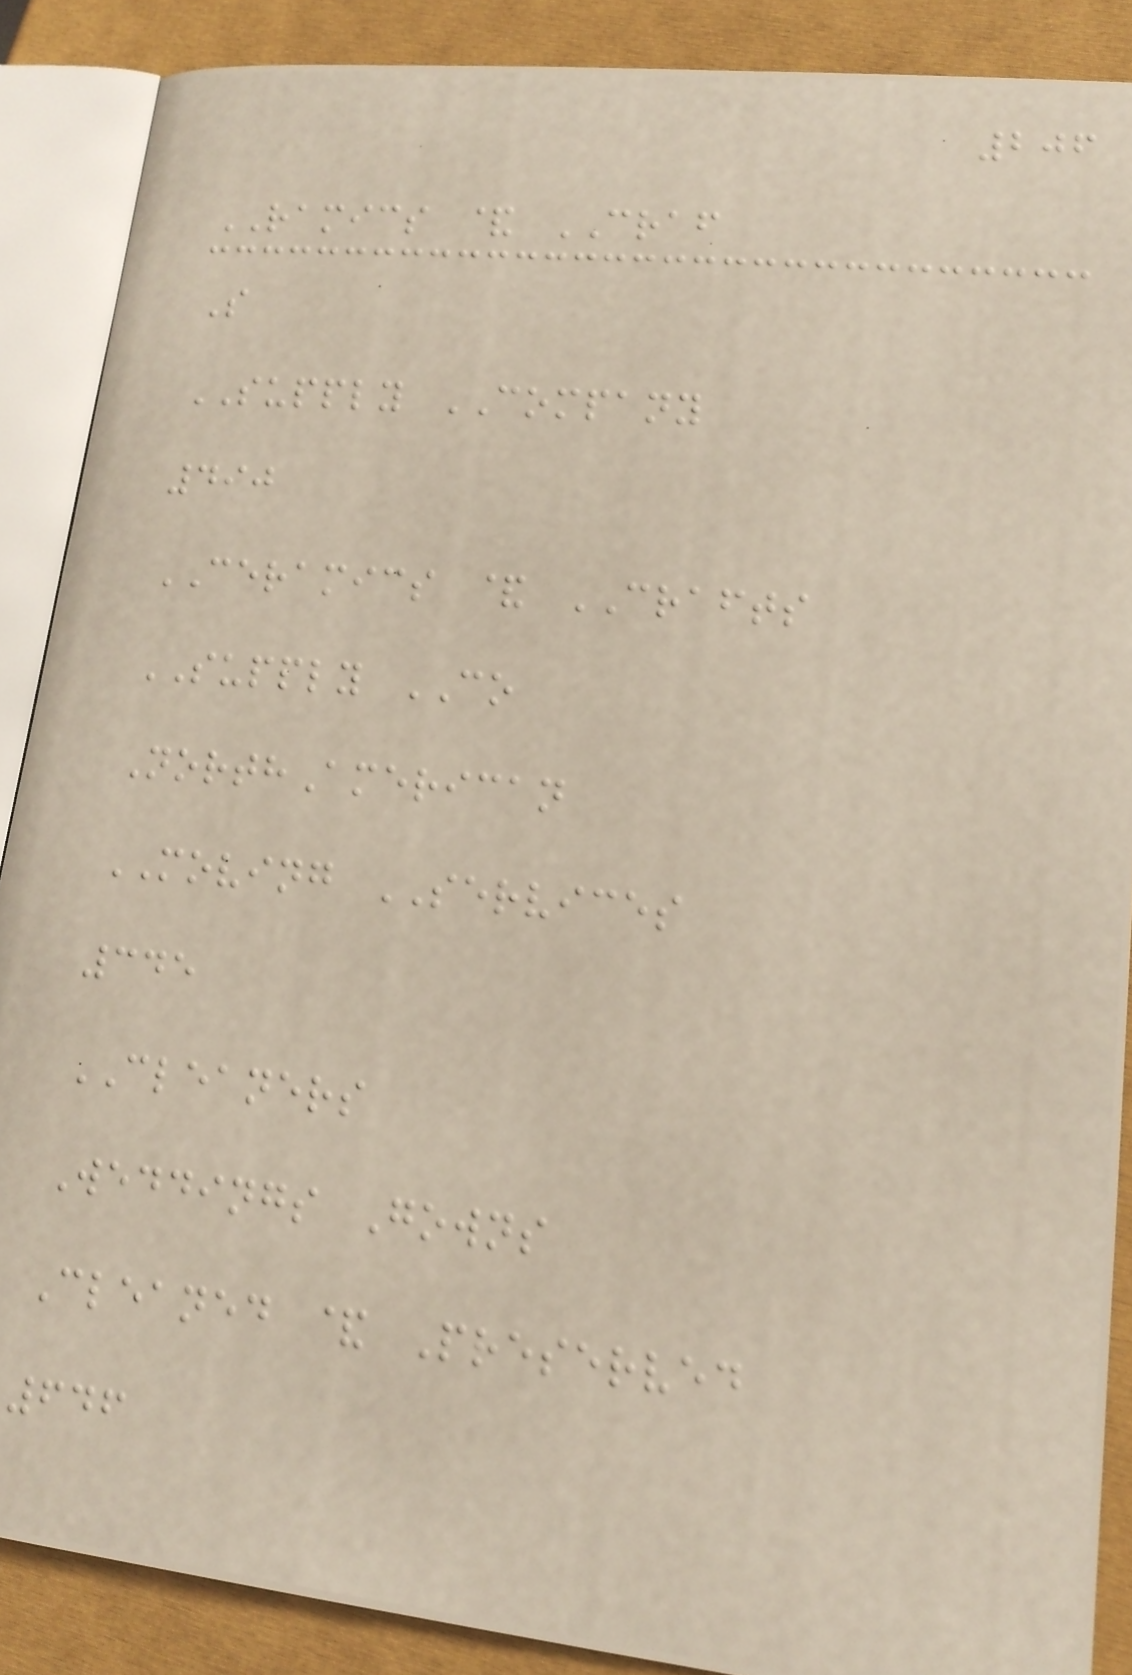206
RAMICS & CRAF
S
SUPPLY COMPANY
490
CERAMICS & CRAFTS
SUPPLY CO
NorthAmerican
MOVING SERVICES
345
CLEANERS
Weddings Gowns
Cleaned & Preserved
646
